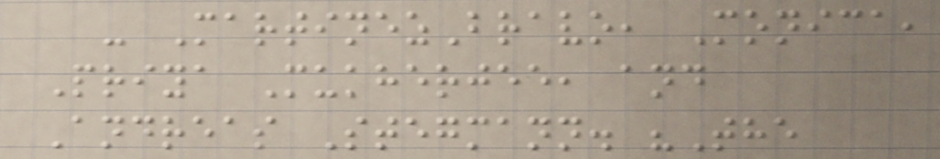- MartinezBravo, Monica,
Priya Mukherjee, and
Andreas Stegmann. "The
